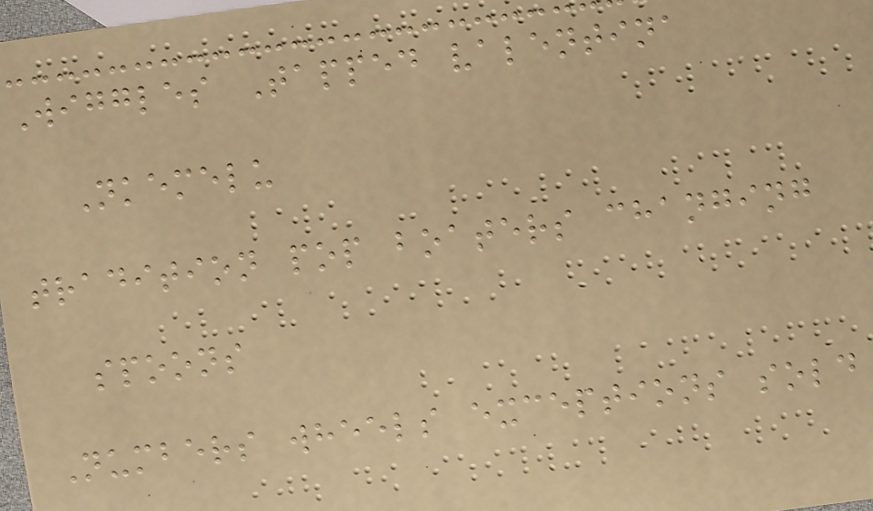Wiggles Tapped valentina
Nkemelu
tradition pop boaters changing
spoons
Numbers wheels exceptions sold
